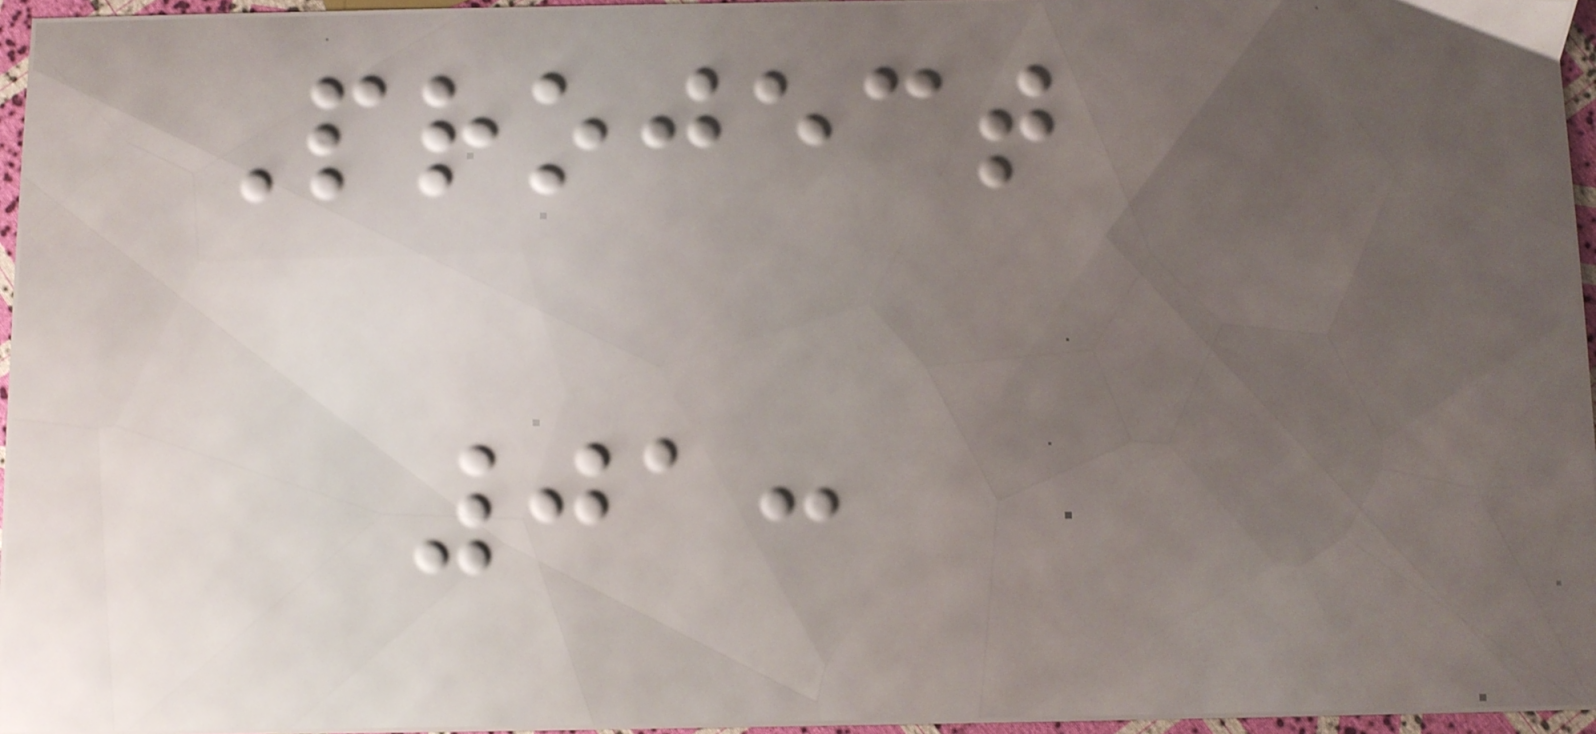Project
01:
